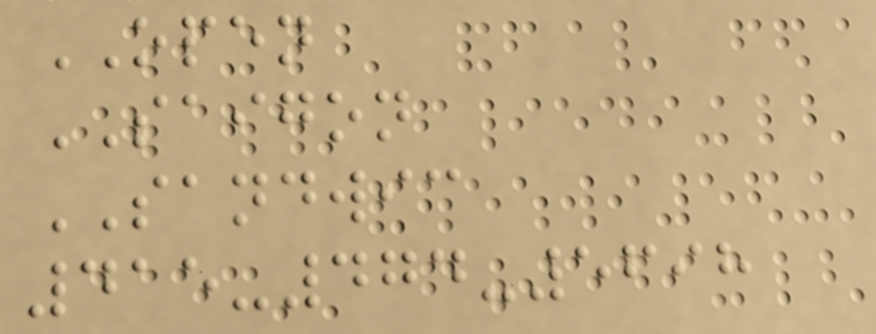OPEN
SAIGON
SANDWIC
415-474-5698
